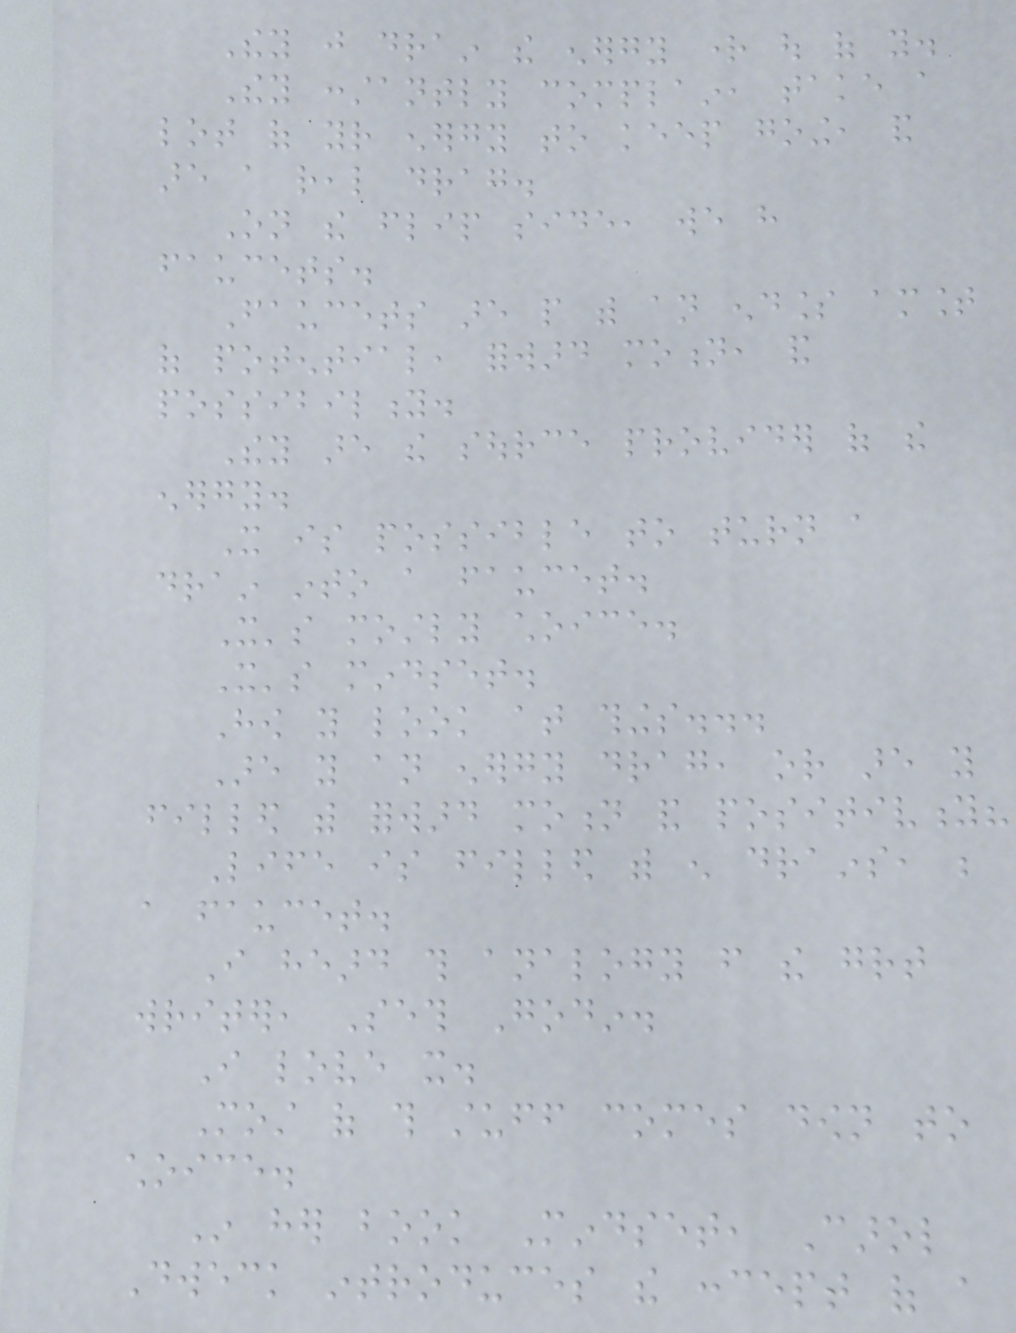They just drain the energy right out of you.
They constantly complain, take a
lot of your energy to keep going, and
are a real drag.
On the flip side, we have
faucets.
Faucets are people with an endless amount
of potential, forward motion, and
possibility.
They are the source provider of the
energy.
It is possible to turn a
drain into a faucet.
It's mostly choice.
It's mindset.
How you look at things...
Are you an energy drag, or are you
filled with forward motion and positivity?
Life is filled with enough drains, be
a faucet.
I heard this analogy from the great
writer, Seth Godin.
I love it.
Most of this stuff comes down to
choice.
In her book Mindset, Carol
Dweck introduces the concept of a
